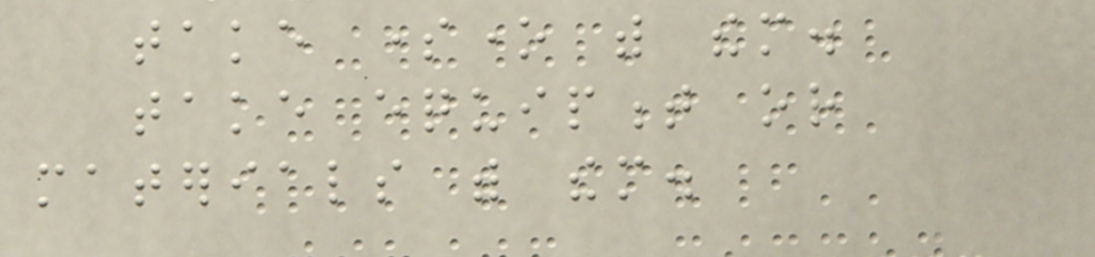take someone with them.
take equipment or
materials with them.
